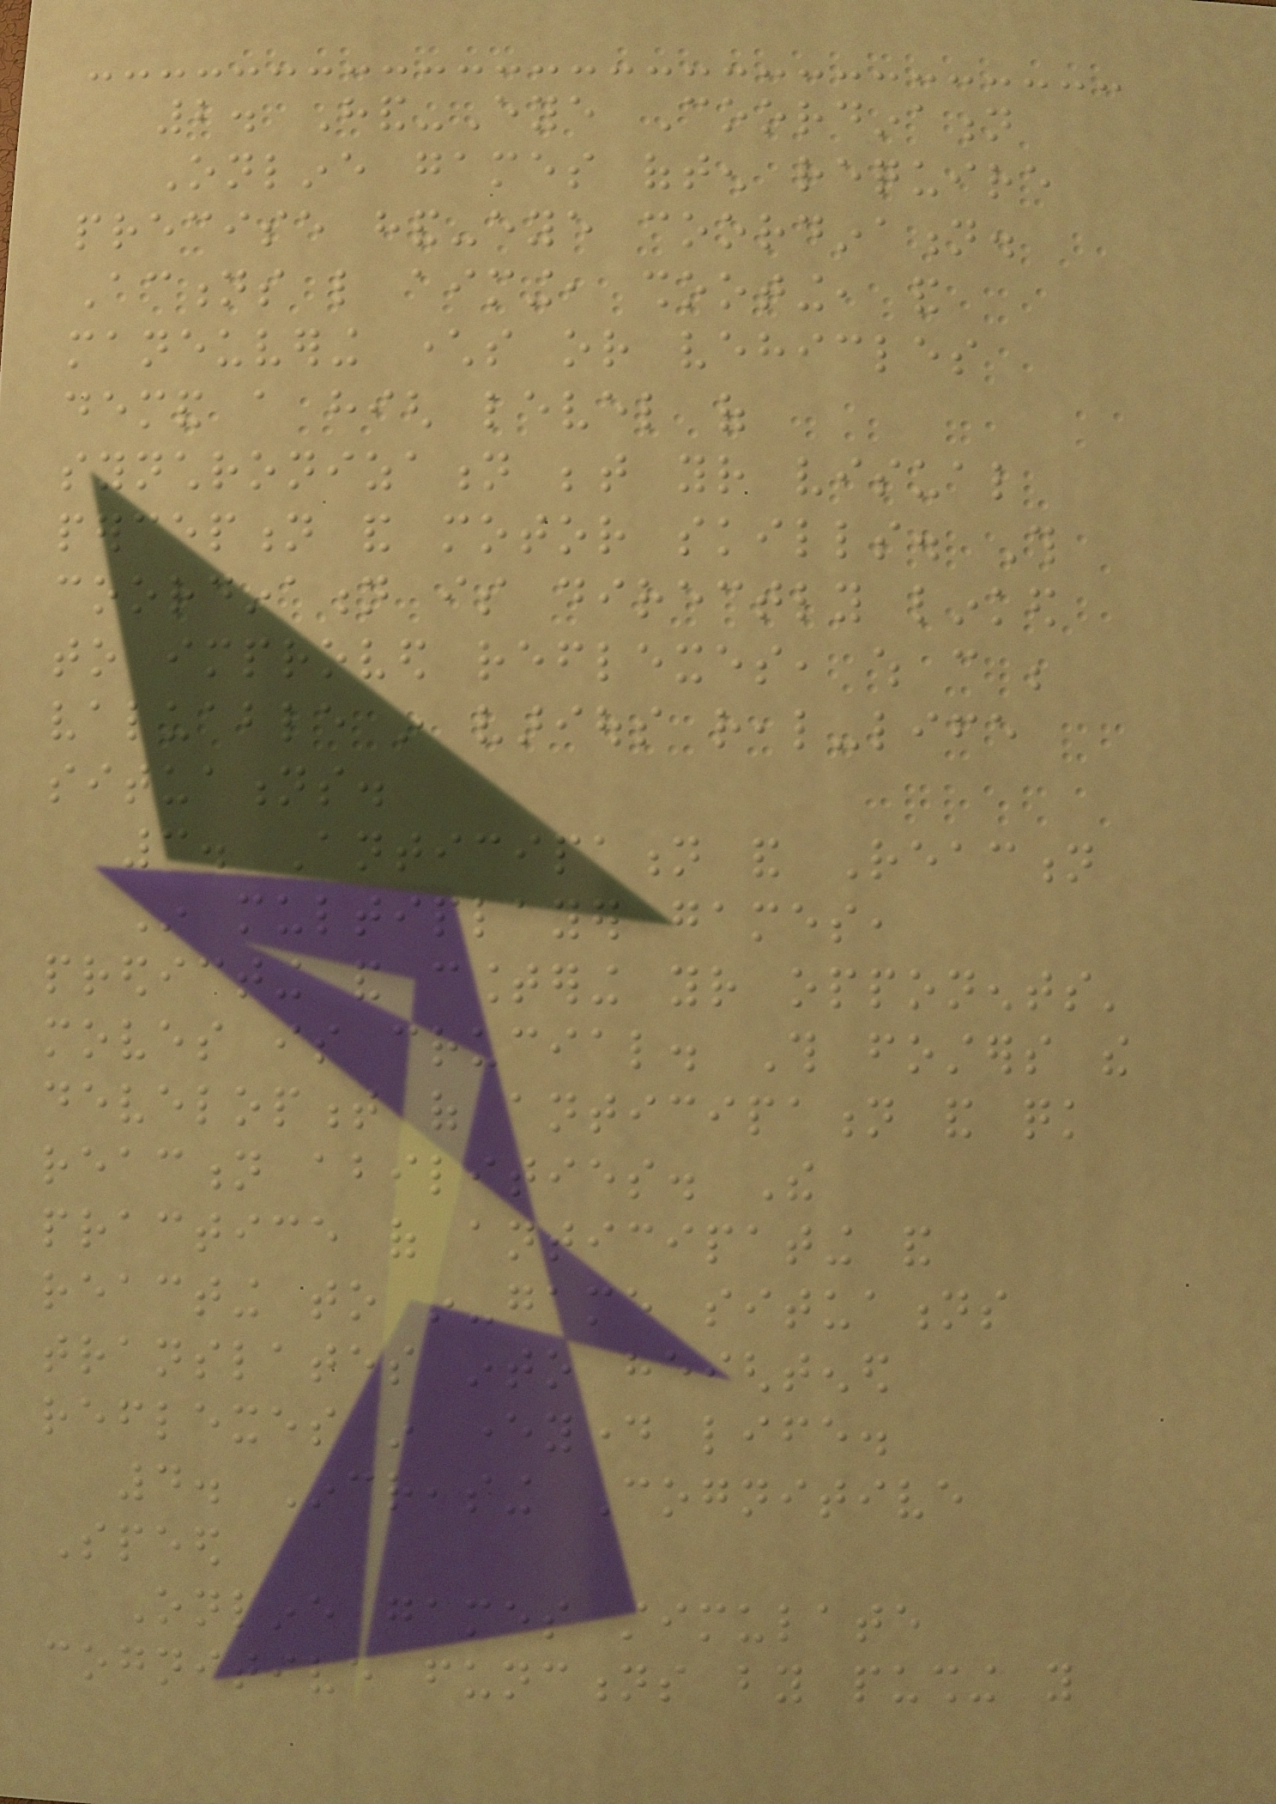2. Hand-Eye Coordination
Online games often require
precise hand-eye coordination.
Actions like aiming, shooting, and
maneuvering characters or vehicles
demand a high level of
synchronization between your visual
perception and motor skills. This
coordination is directly linked
to improved reflexes, which can be
valuable in various real-life
situations.
3. Anticipation and Reaction
In multiplayer games,
predicting and countering your opponents'
moves is crucial. This fosters the
development of anticipation and quick
reaction abilities. The
practice of anticipating and
reacting to in-game situations
translates into heightened
reflexes in everyday life.
4. Increasing Cognitive
Speed
Online games stimulate
cognitive functions by pushing you
